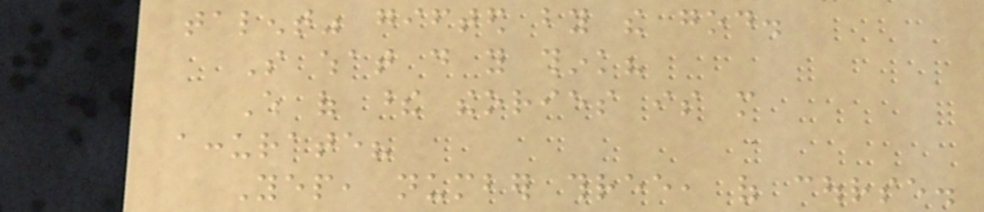talent" gifted by the god.
So what do you think?
Which of these theories is more
accurate?
Yep, number three, of course.
